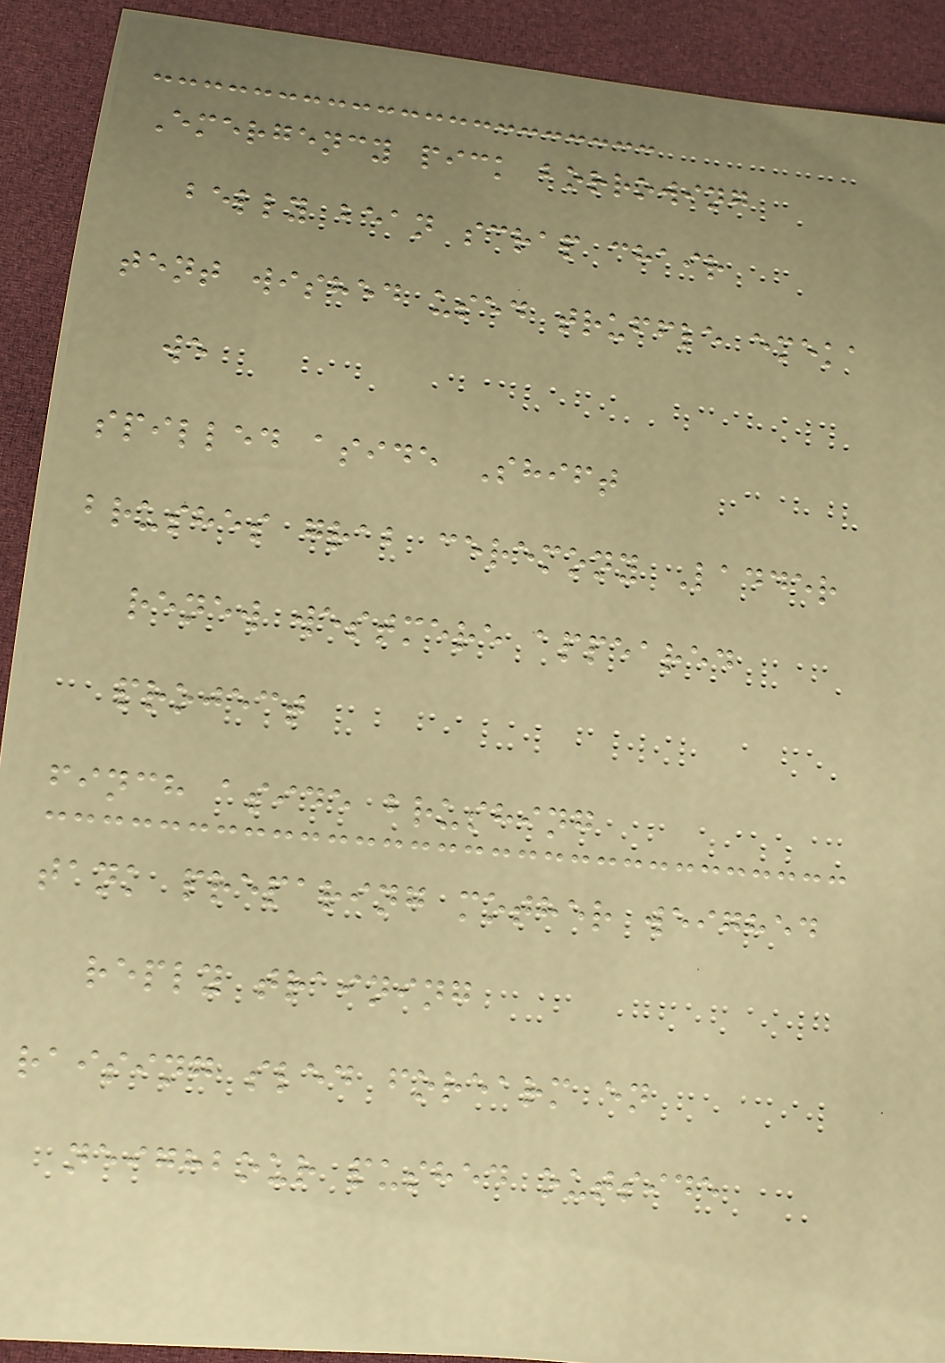Emergency pick borrowing
belly bean scrap chair
tent wished used truffle emeka
we
spilled aside Shift
brushes grab ceremony Ladder
renew westmere appeared
project
finch aside brushing
tank preparing mother weighed
reply training
raising sled forearm en
neighbour pushed outside
